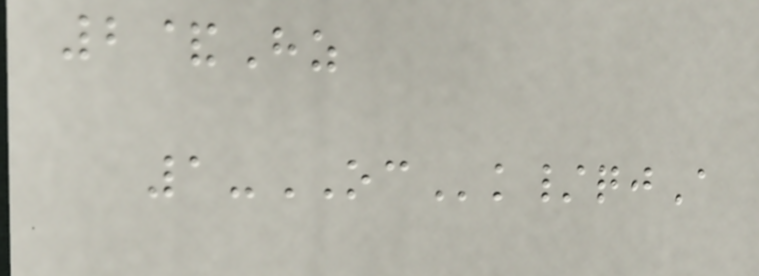2&Hz
1-OCk/qjA
